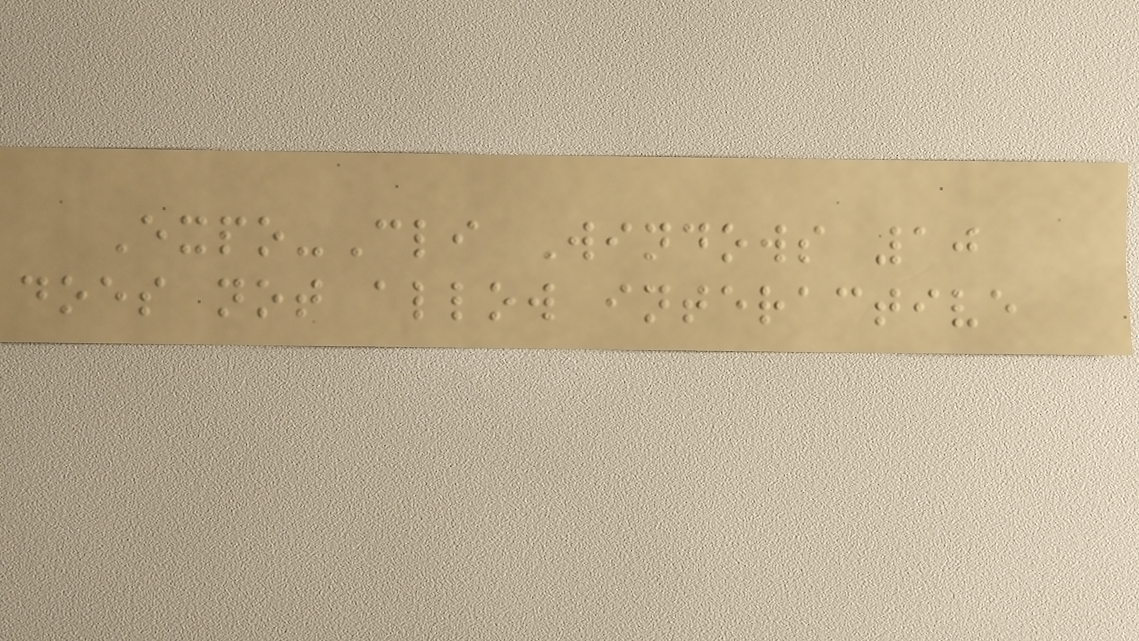Expo-Cli Windows 10
does not allow interactive
